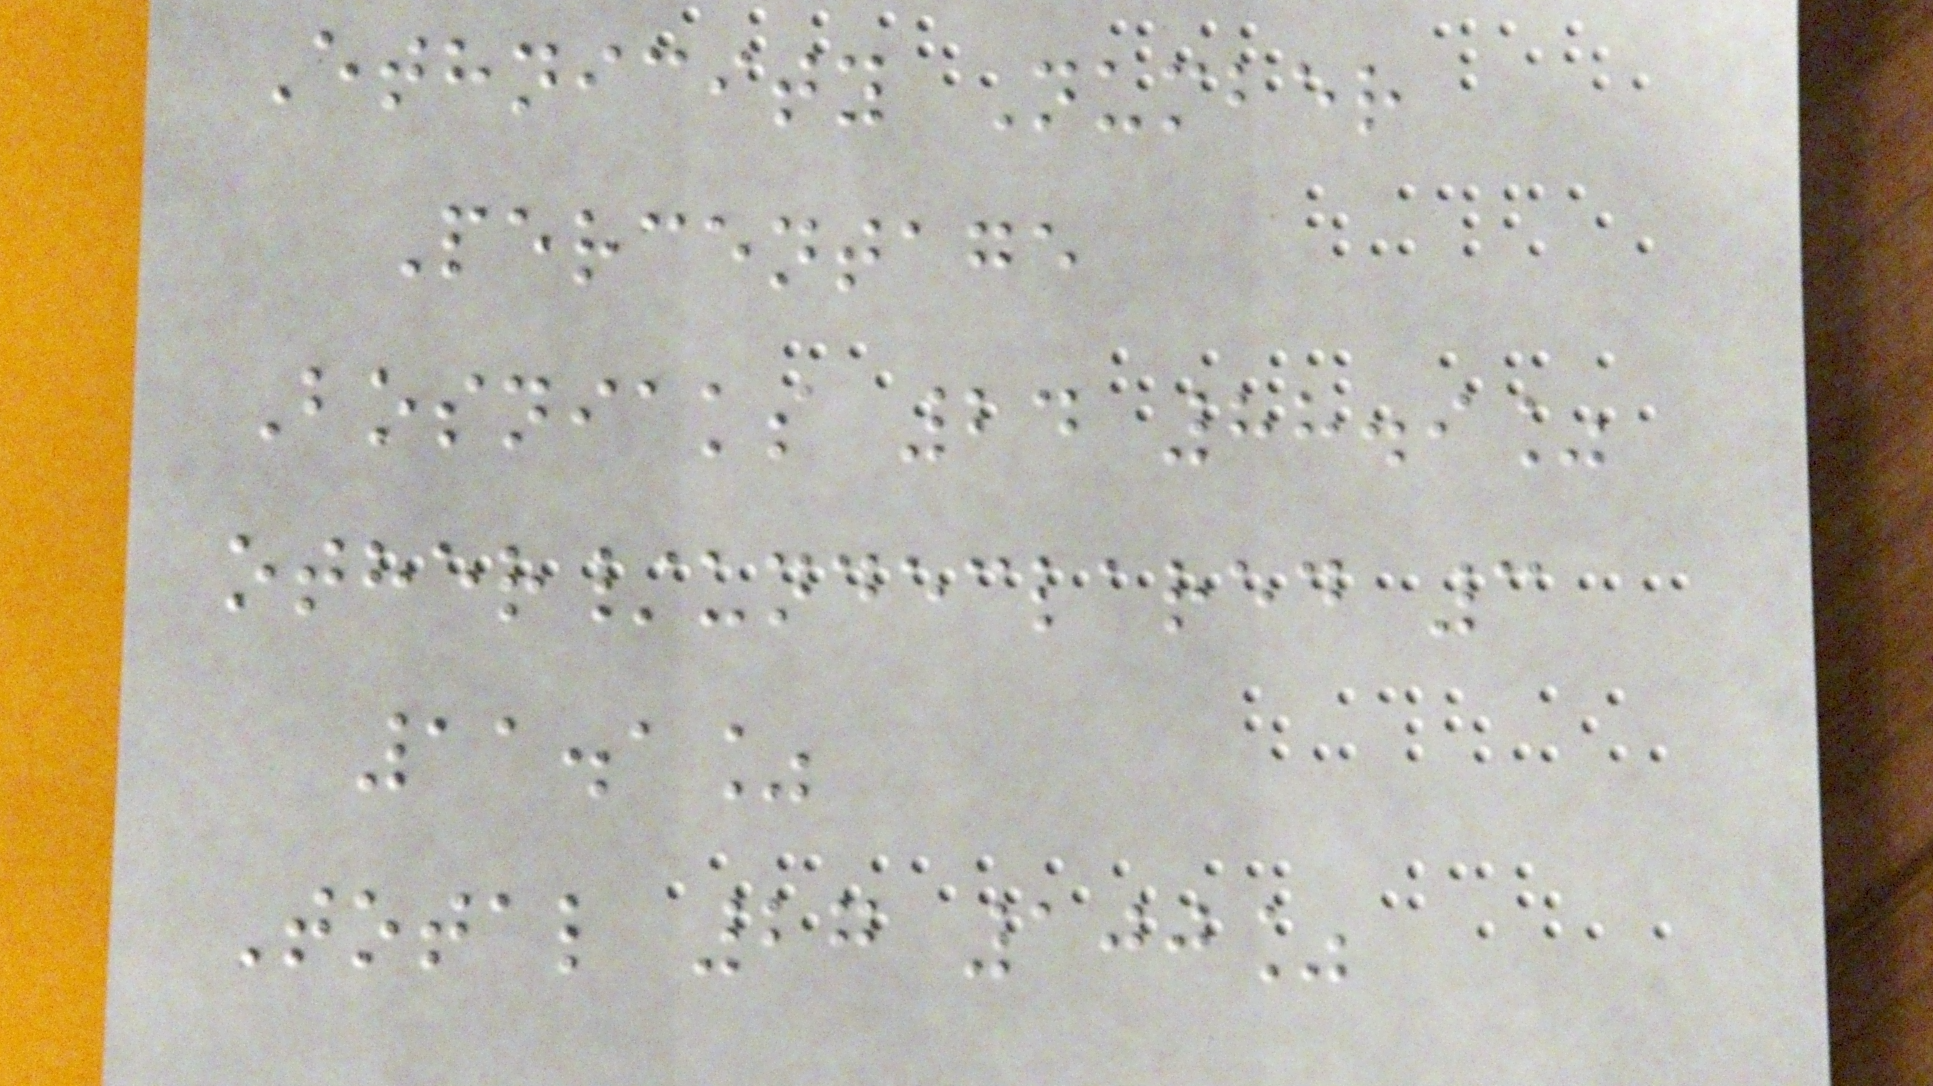Ethnicity Number
Percentage
Bosniaks 24 88.9%
other/undeclared 3
11.1%
Total 27 100%
